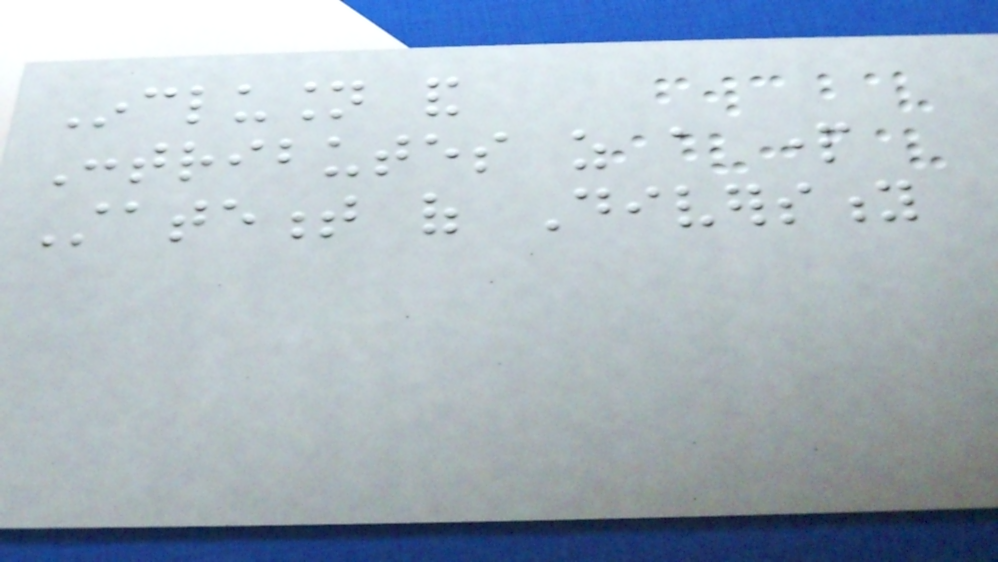Inclusion and
Contributes as a part
Statement of Diversity
